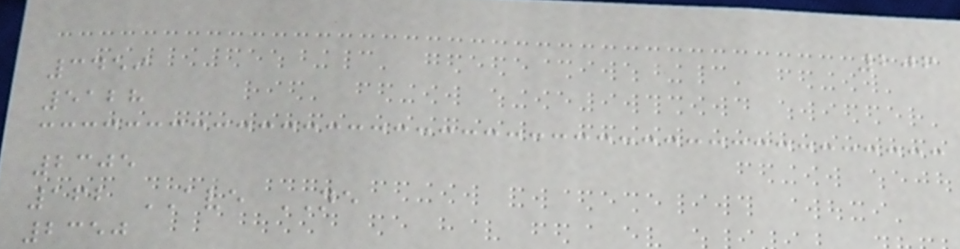206
3459
5128
2305
162 AVE NE
2350
